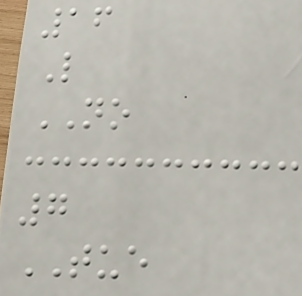16
L
NO
7
TUE
